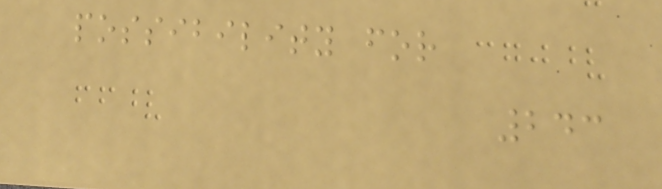possibility for
243
